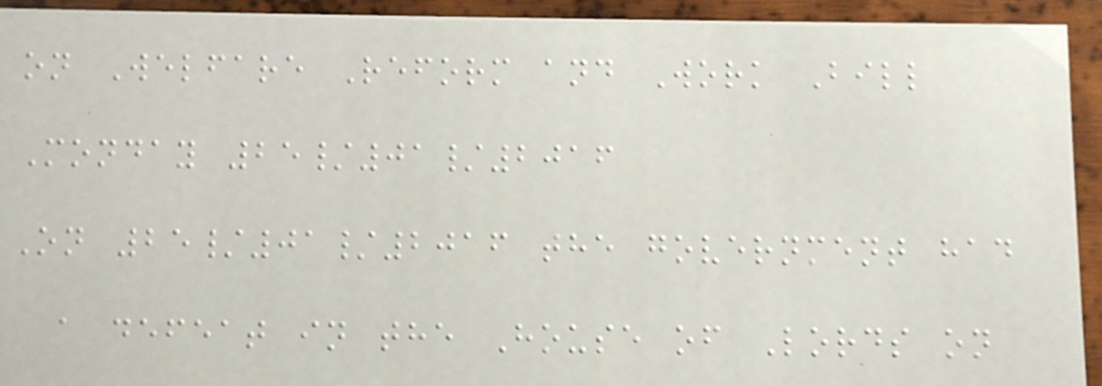on Welfare Reform and Work Bill
Monday 25/01/2016
On 25/01/2016 the government had
a defeat in the House of Lords on
